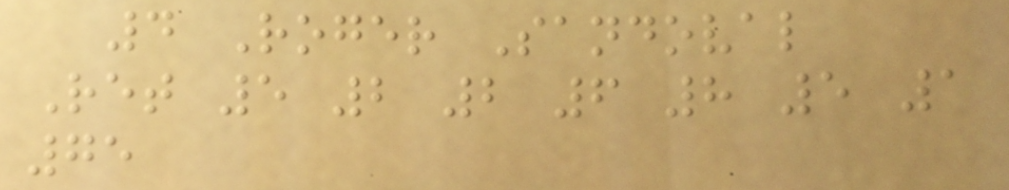4 Roger Sandoval
Ret 5 2 2 6 8 5 1
75
